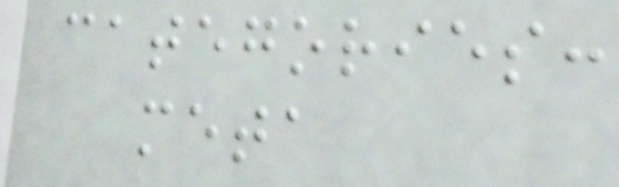categories:
meta
